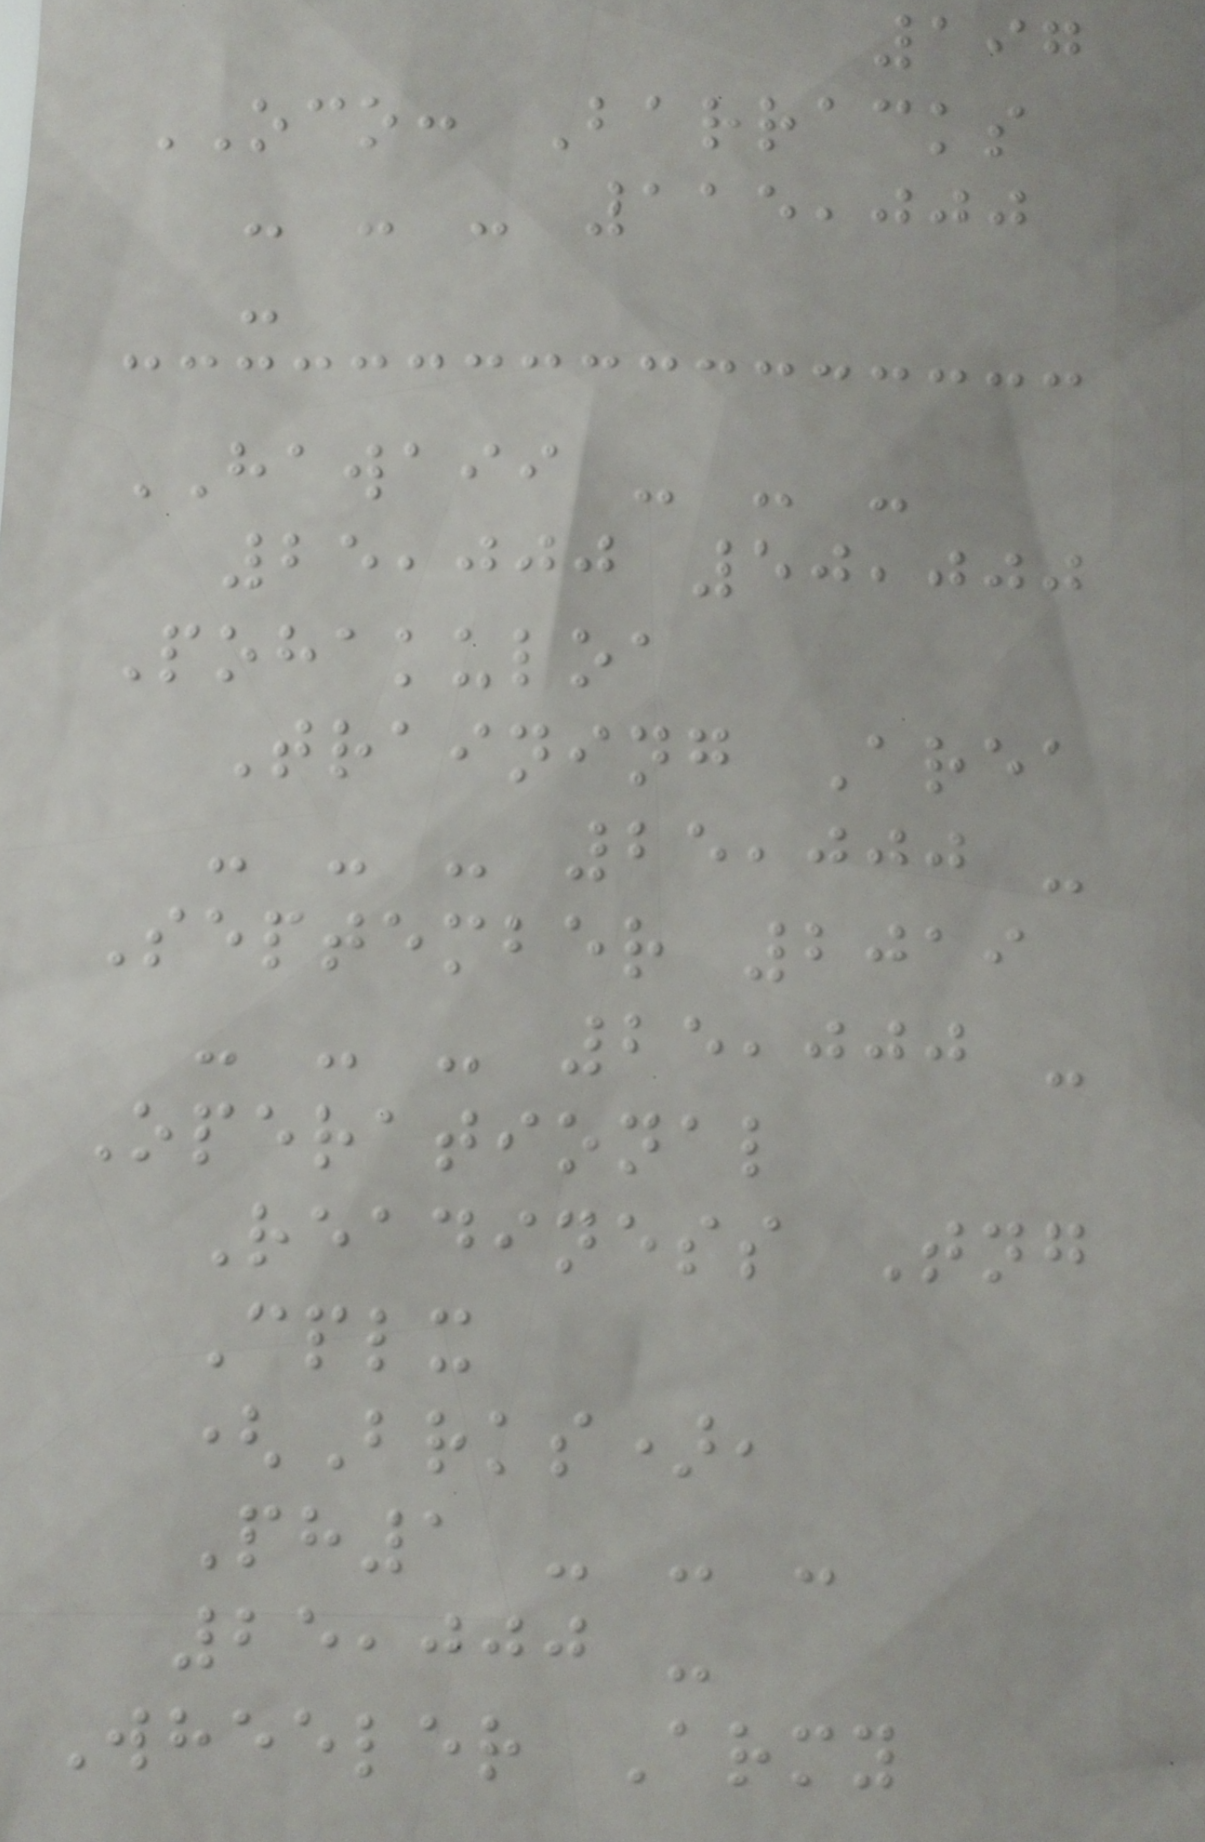197
OCO: Barracks
- - - 115,000
-
HAWAII - - -
25,000 50,000
Pohakuloa
Training Area
- - - 25,000 -
September 2019
- - - 25,000 -
Operational
Readiness Tng
Cplx
(Brks),
Ph1 - - -
25,000 -
Wheeler Army
